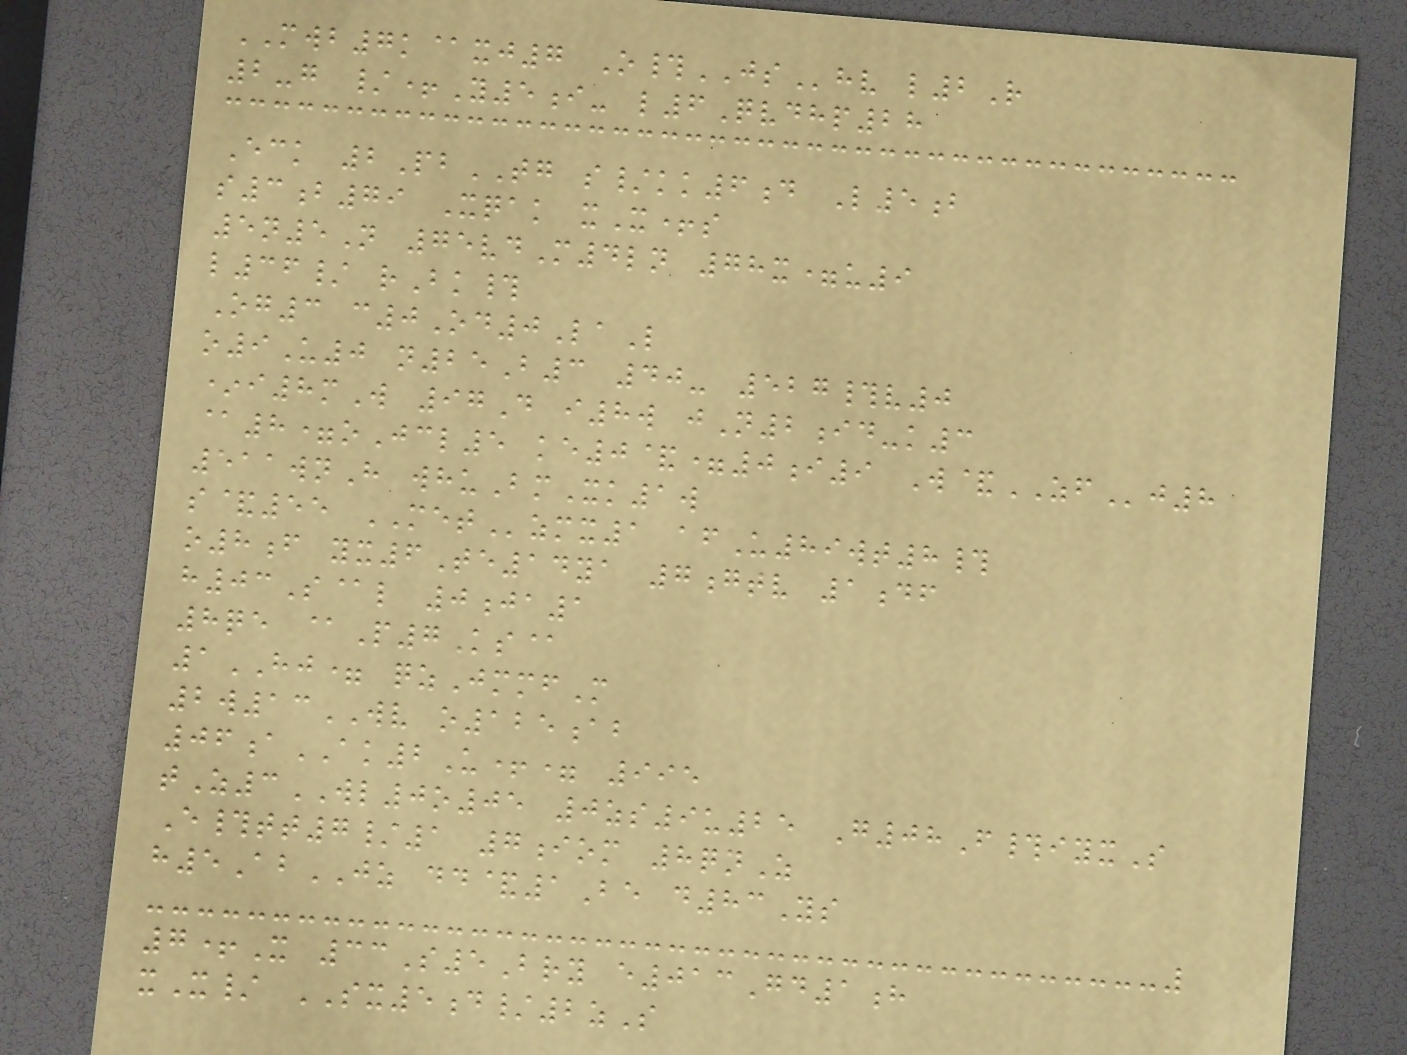MWB7k@xj7 O#JShv l2R
2-g /+Y5i- l6Qvdhp28
Eck 2PbTG s/kk6d L5b
s3b79 Xqak xX+s
5n5N 75vdM4ln 78x=u9
l36/ rBk#
Og3 c0Od0LaL
o9U0 n25B3 40- 527#v0
*i8mW 97D i8w jN2id-k3
@8=oJcl5 ke0&=0i9 W&ZFj8
511wnH whuBmXk1w
s&55 METzmx1 afU89wt8#
o8f yx6Te14ya 7gtv 1df
h03S@l 0ja1
8qe @P7Ks@
1HJ= qzJmmfM
2w13WV o125ab
06aAK2U+= 995
tZ3WL0o05 0zs9u25 G08F#iyxS
E#tt7/1 7iom 8qnZ
h5AbJZ dd&1Be d83Ys
7+X 33S5Bry e013Gd1h
xX/ SX5d/2zS
